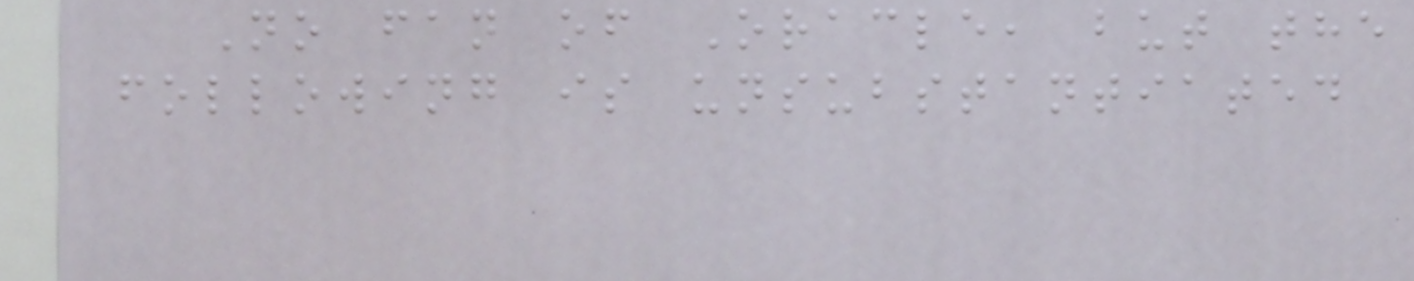No fan of Oracle, but the
following is unsubstantiated
